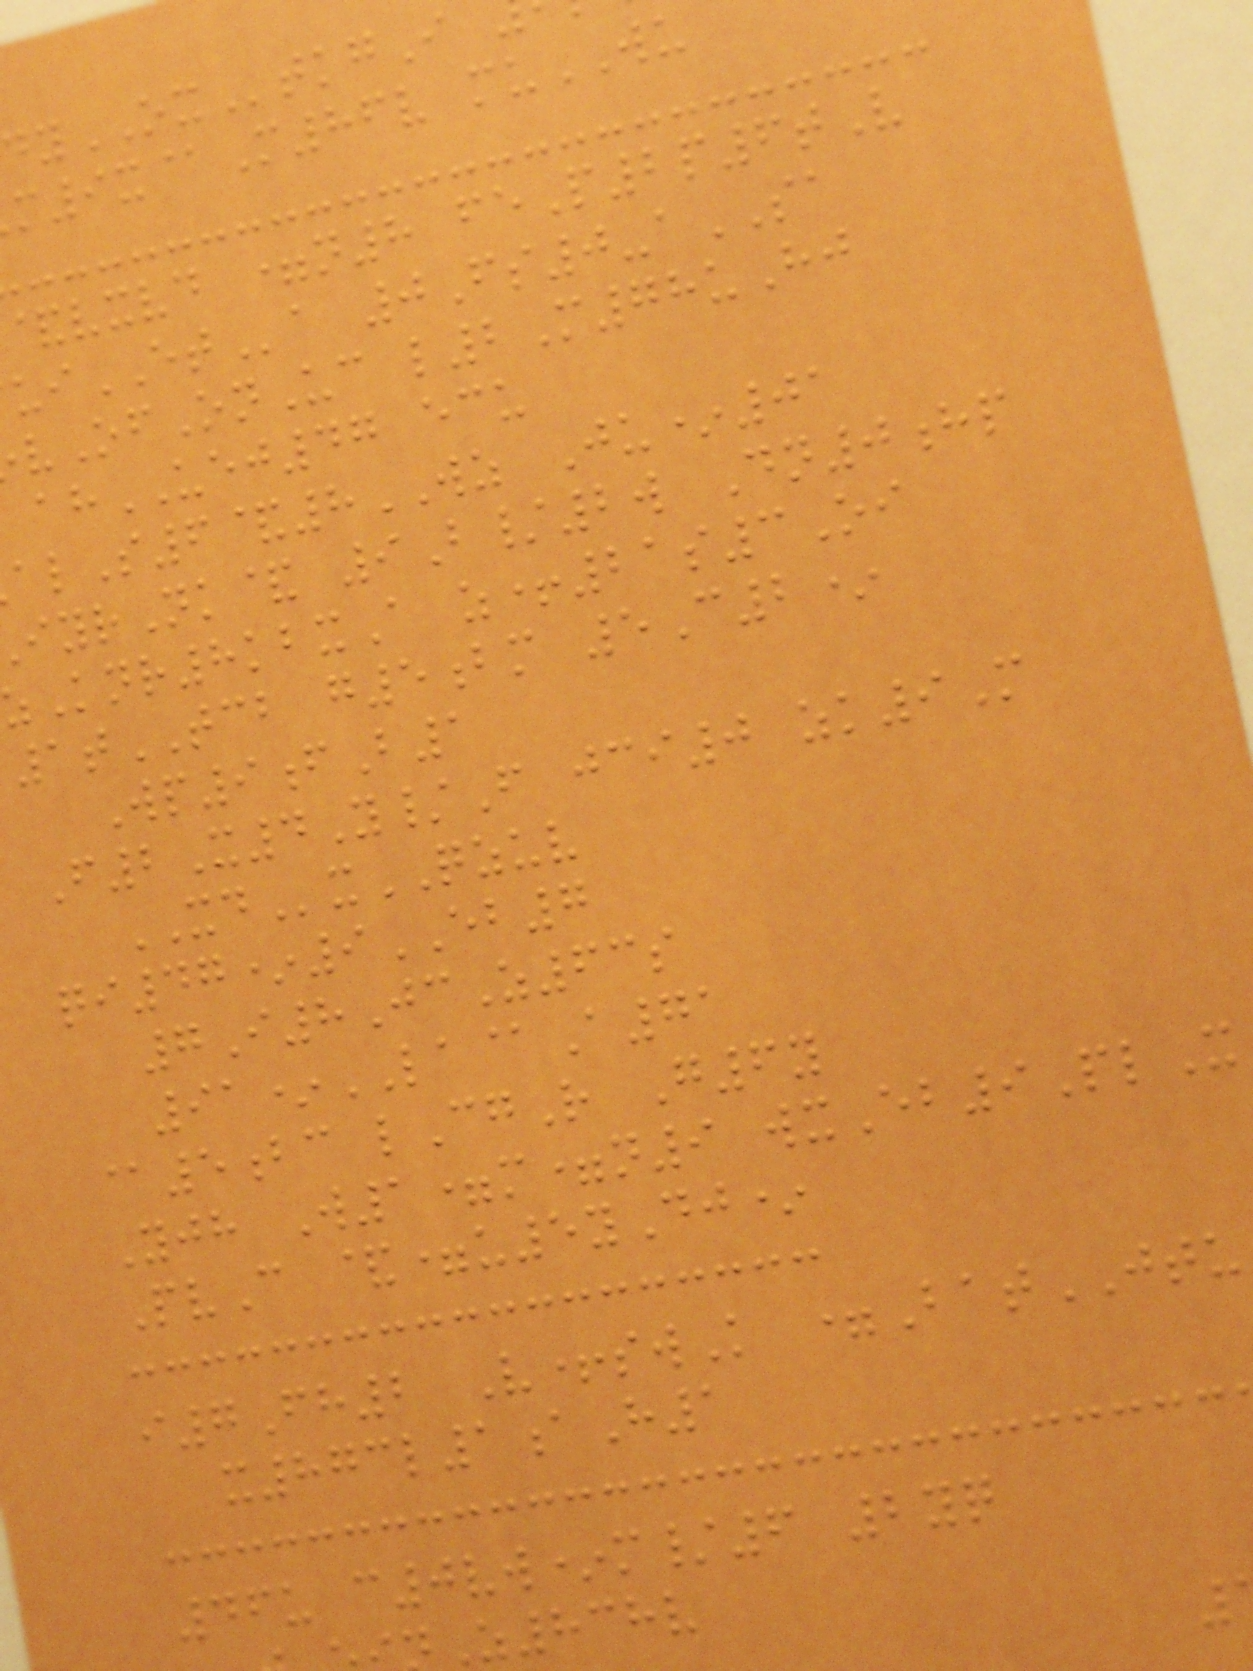yOXtkgI
9x@M86v muWU
vxvd =n8 feP2p6tV
uiETa 0Fs0-aSA
vOfOnUc l2M78uHj
ahUEJ47 ecu
lS6&8WZ Ju*01
yrNk& 9B/2w Dn0hp
Knr8kbxA z+21s3Oi
1tTCB g5bm 5C2*
Wp9fB1
F2X4Y/F jci0 zk9M
XDxQZUV
qi47*9EB7
7I8JcZ63s
91*LA@A71
@5bc lCgR G6y
Yjh W1=m=n9 wxEb9PlX
PvC &=u5yDj*
i7Fh2 V+swK =BatJTU
x873l1aH1
46u c0vw*m/6 2yq
Z838v
